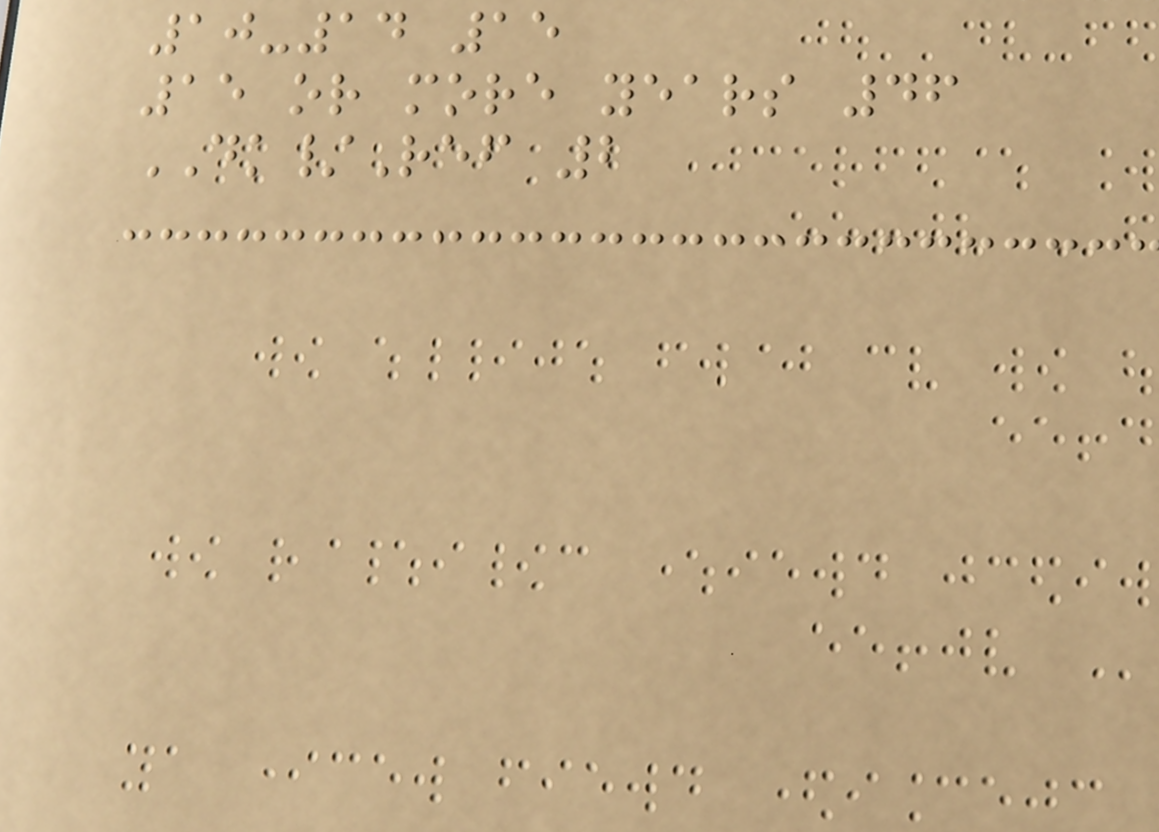10-14 15
15 or more years 46
DK/Ref 2
